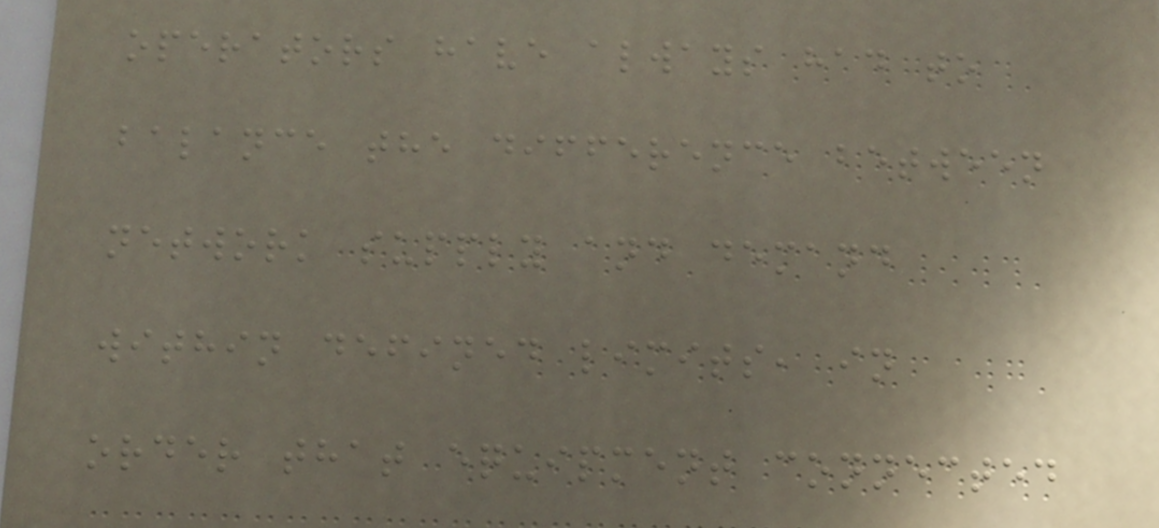operators have always had to
balance the difference between
network supply and demand
within defined limits, in
order that equipment connected
